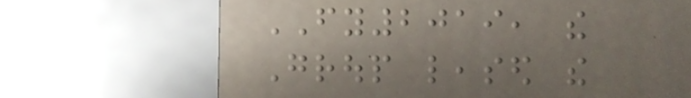FY2019, the
Group leased the
